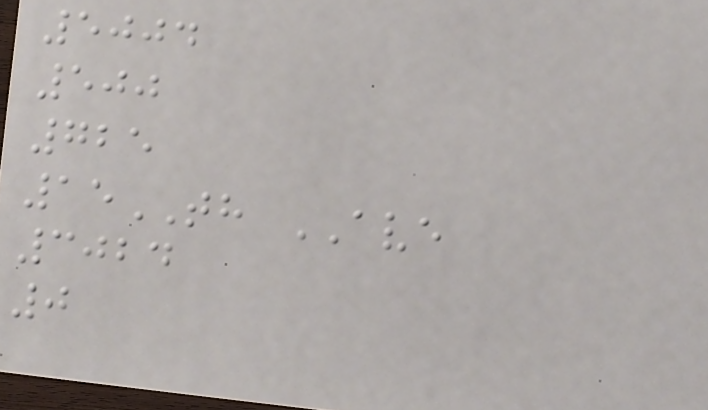5004
500
725
15TH AVE
3024
0
